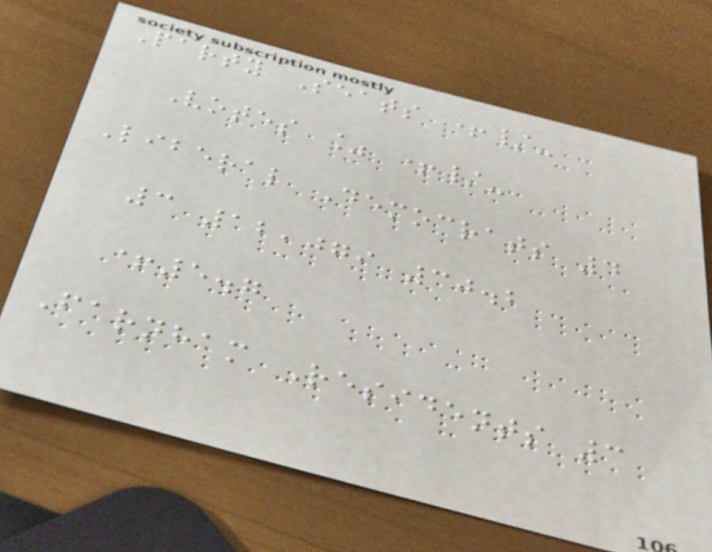Party Seats +/-
Votes % +/-
Liberal Democrats 4
3 12,079 30.2
+5.7
Farnham Residents 3
